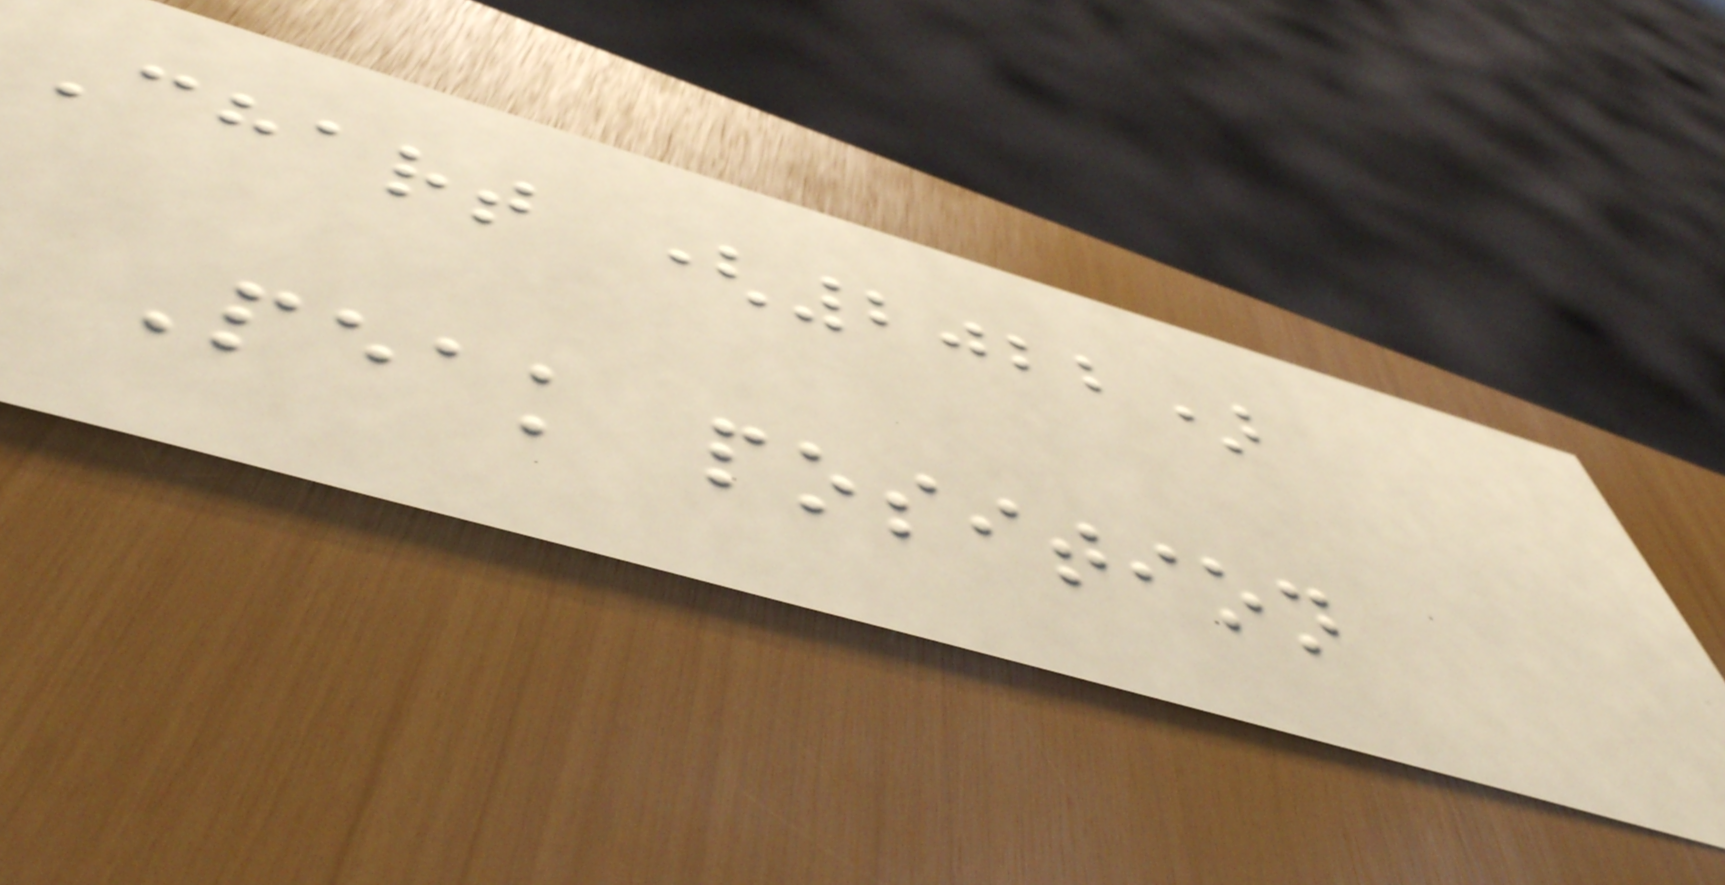Chart (2022)
Peak position
